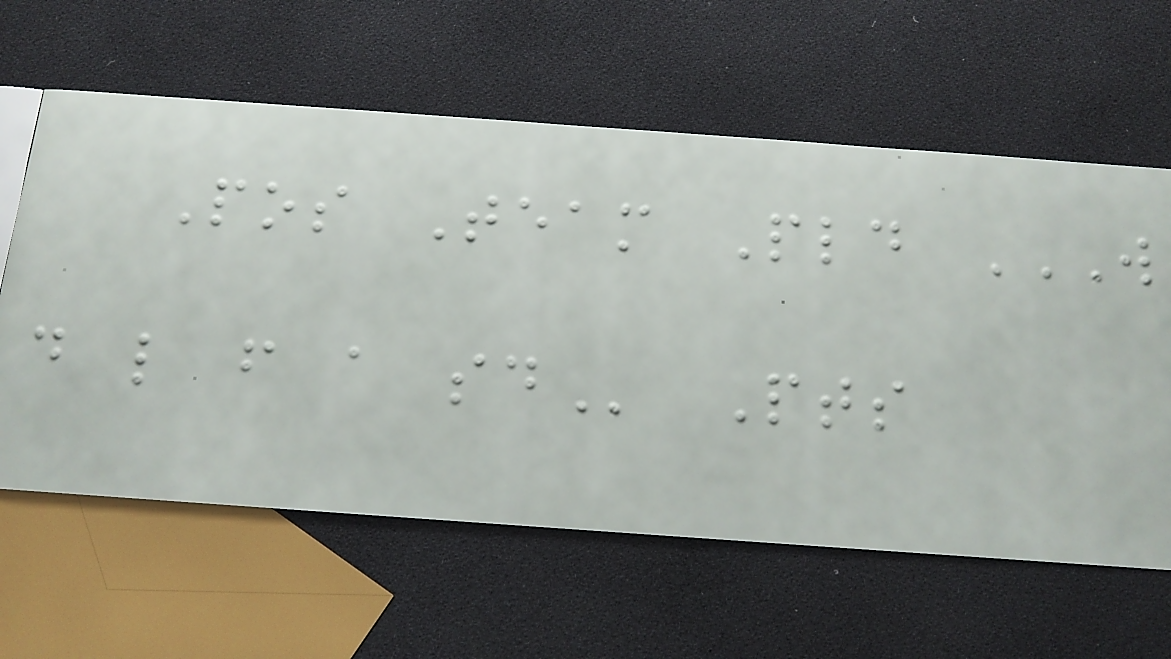Pos Team Pld W
D L F A SD Pts
